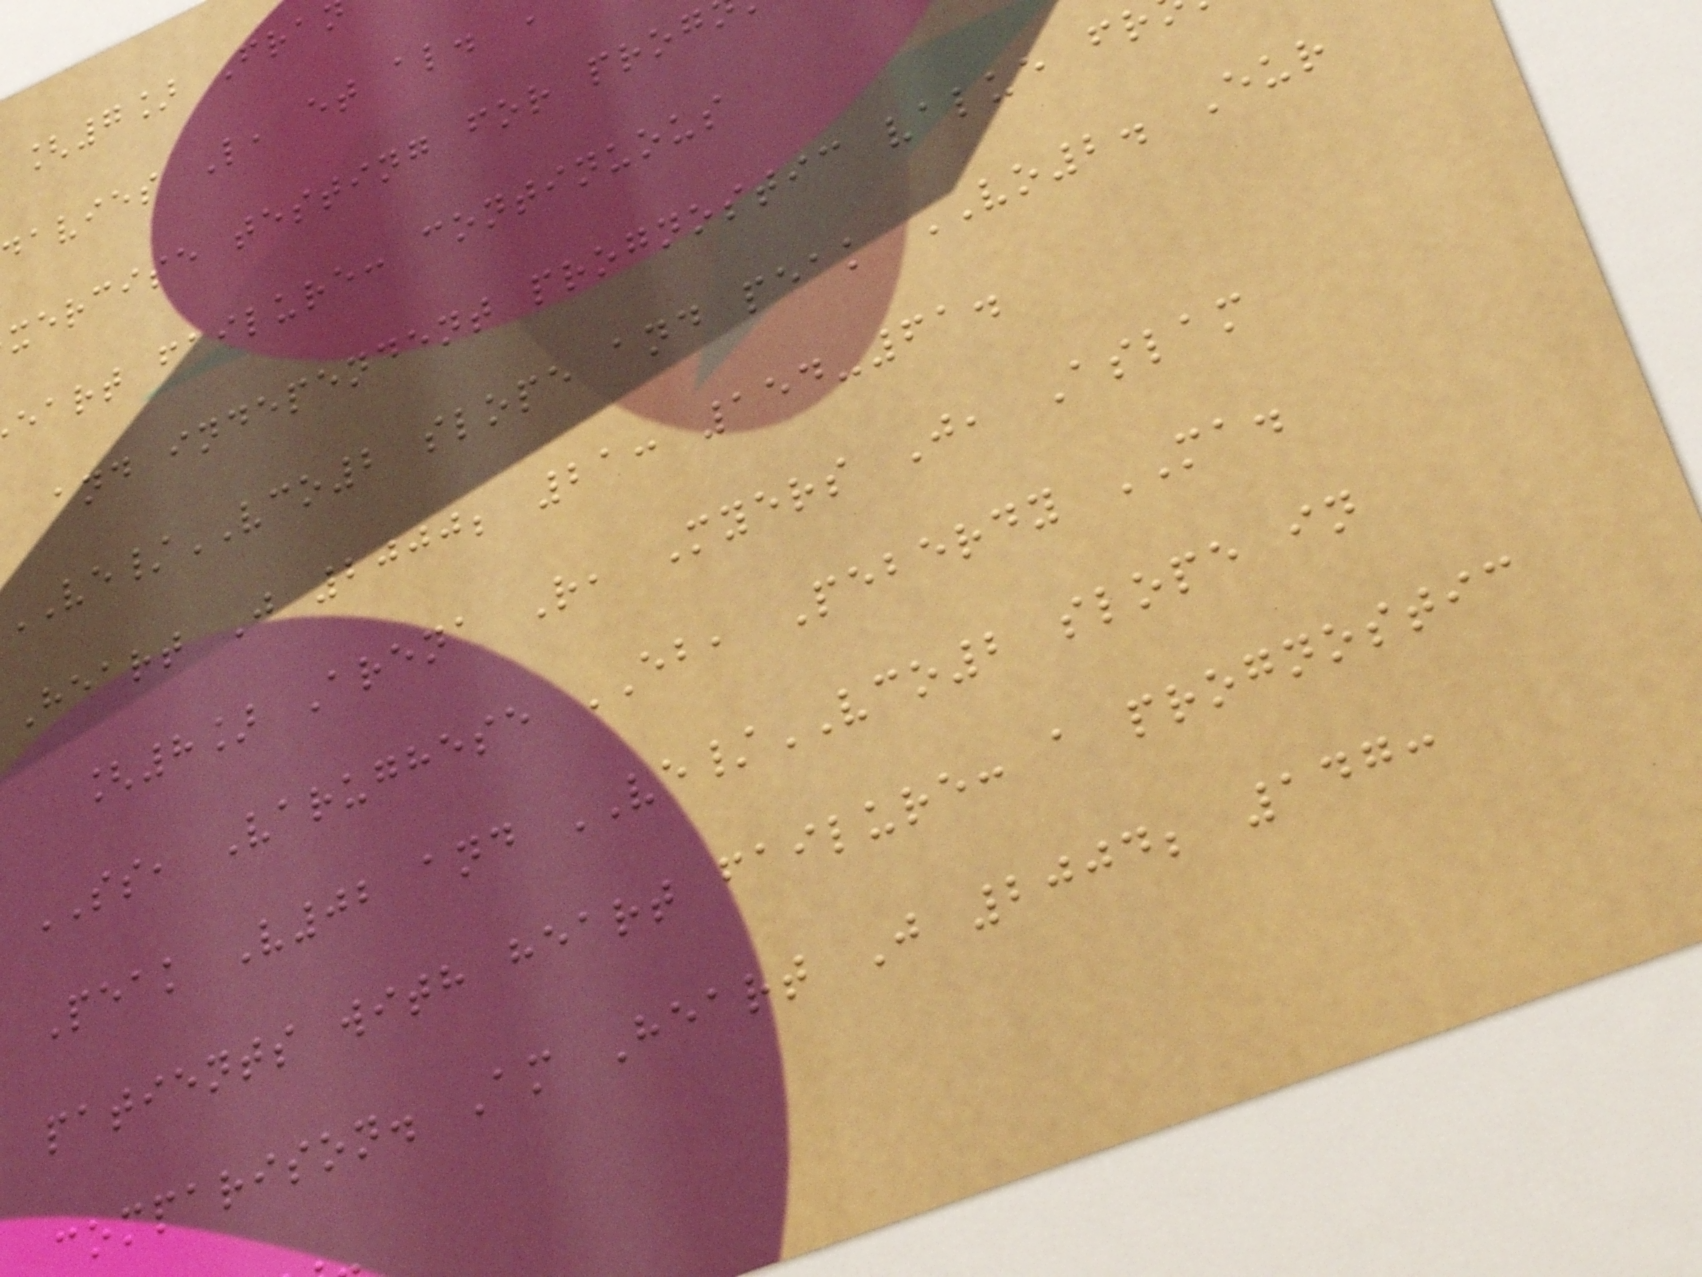[7] Fra
davies L, et al.
xercise testing for prog
eart failure: continuous
and independent prognostic value fr
VE/VCO2 slope and peak VO2. Eur
Heart J 2000; 21: 154-61.
[8] Arena R, Myers J, Aslam
SS, Varughese EB, Peberdy MA.
Peak V02 and VE/VCO2 slope in
patients with heart failure: a prognostic
comparison. Am Heart J 2004; 147:
